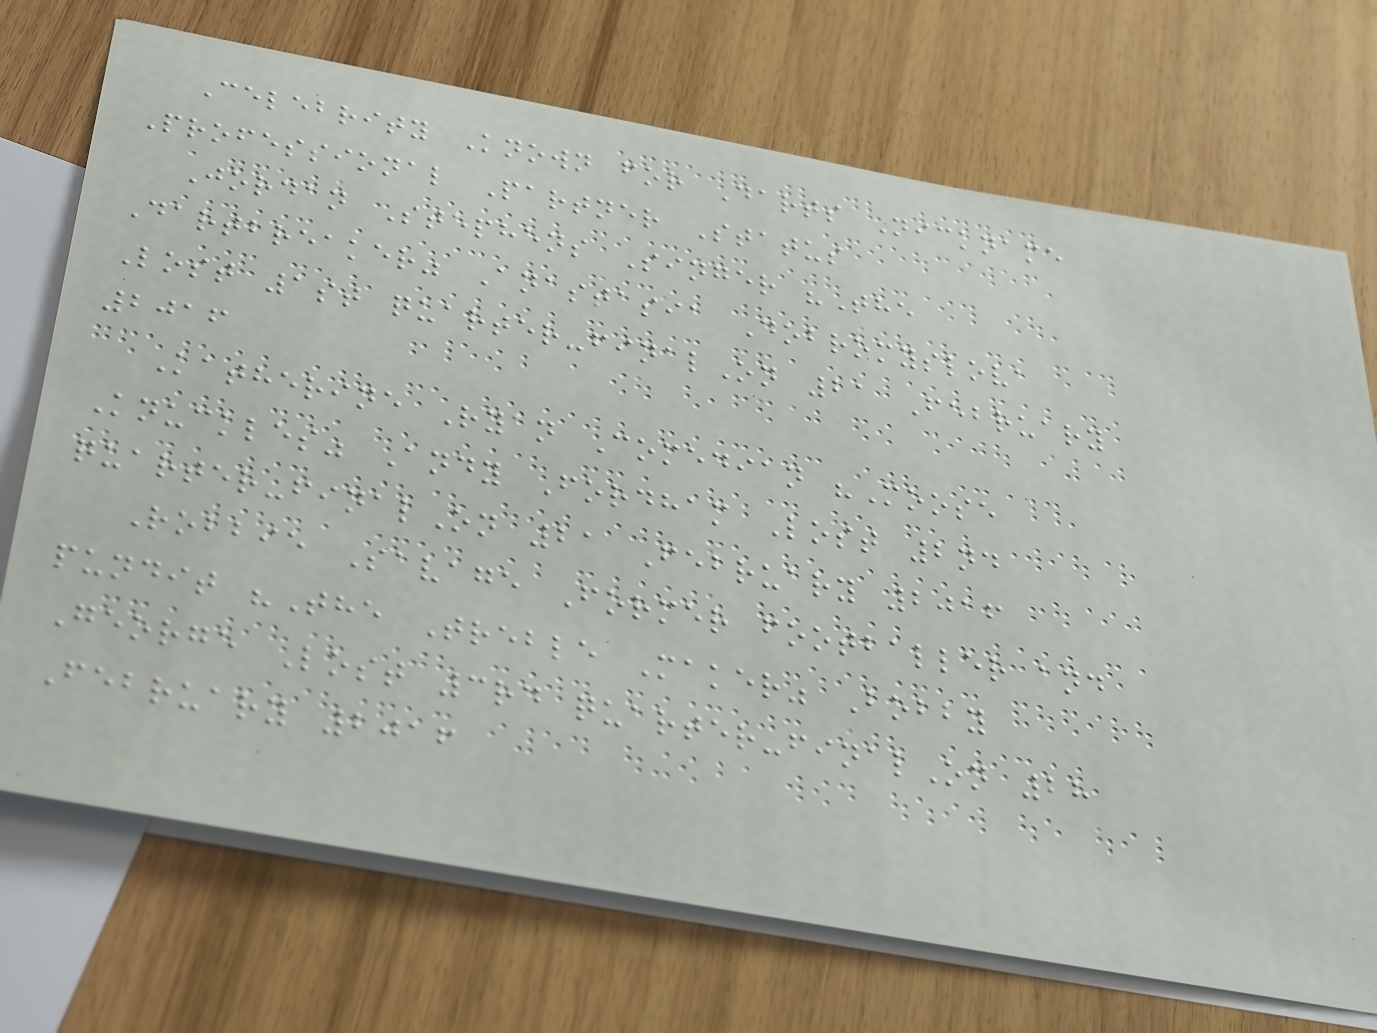Celebrity Known for Darts Nickname
Professional Partner Status
Jordan Stephens Singer "The
Dartbreaker" Anastasia Dobromyslova
Lost 1st quarter-finalOn 21 February
2016
Katherine Ryan Comedian "Moose
Knuckles" Andy Fordham Lost 2nd
quarter-finalOn 21 February 2016
Robbie Savage Former footballer and
pundit "The Treble Maker" Bobby
George Lost 3rd quarter-finalOn 28
February 2016
